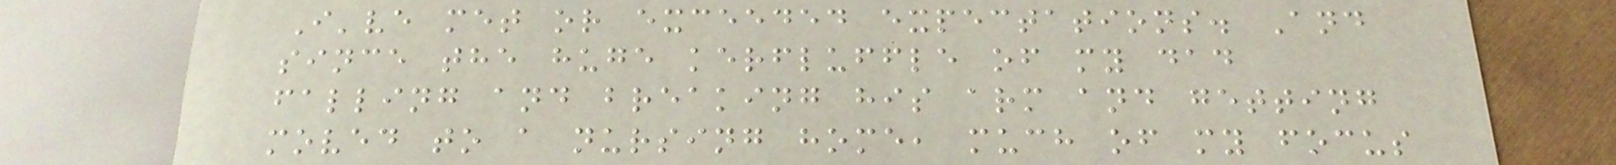I've met or exceeded expectations. And
since the huge kerfluffle of my dad
falling and breaking his arm and getting
moved to a nursing home, much of my focus
